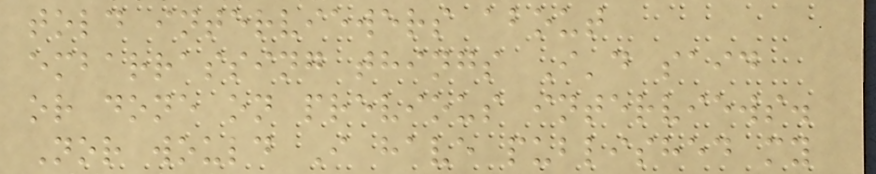told interviewers about
embarrassing things I'd said
or done on previous interviews.
Nor would I have published my
